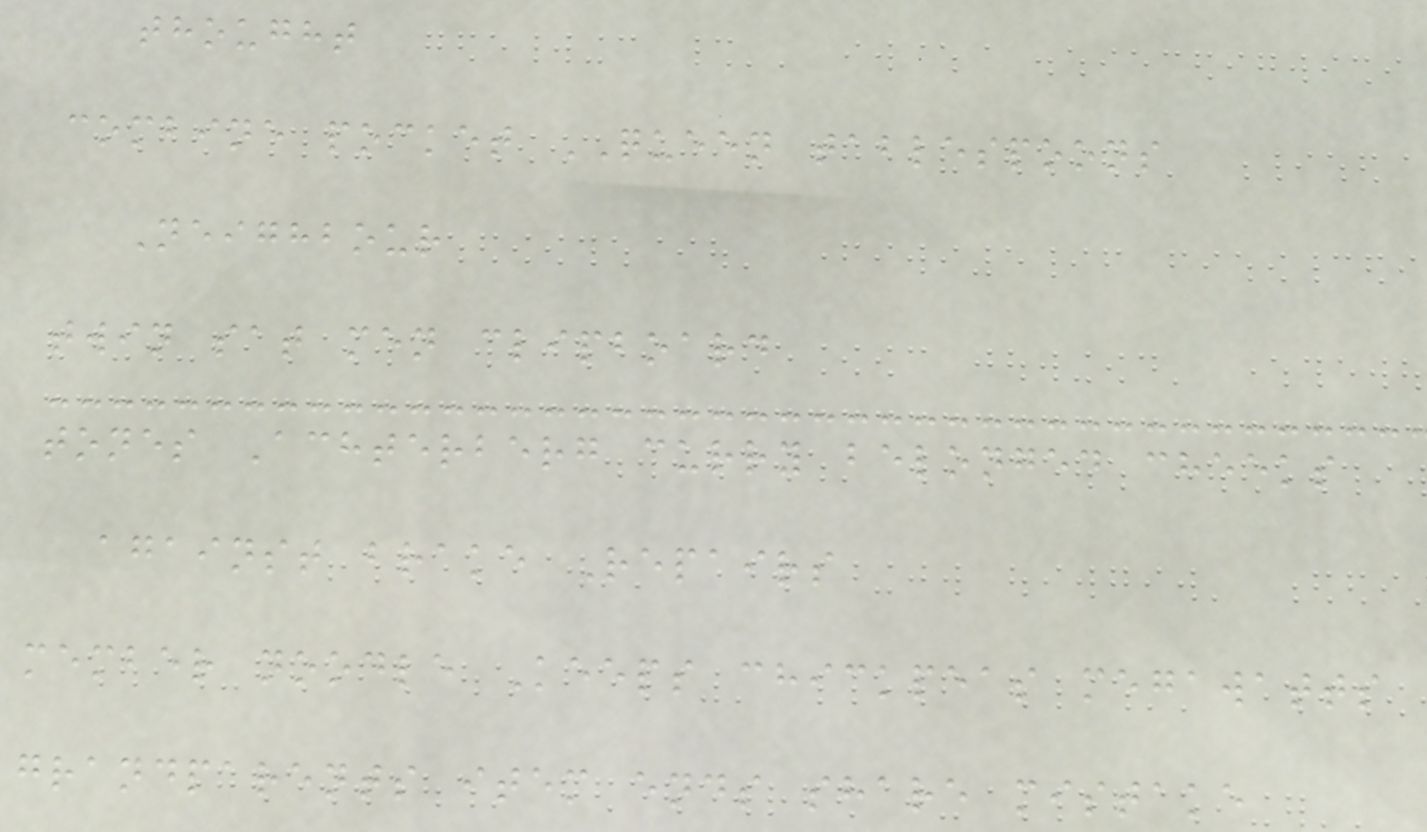thought
combine pocket QUEEN tablespoons
Neighbour
twin sat men clipboard
tones Achterberg curry belonged cheeks
against brake Repairs
member noodle Keeps chickpeas megawatts
grandparents item ends share mistake
